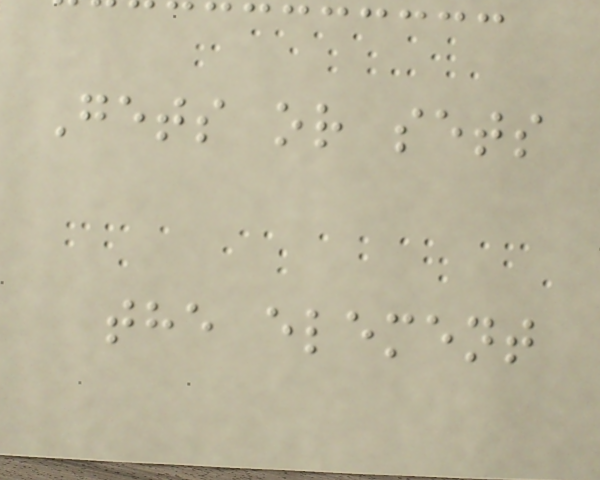Gets or sets
the element
